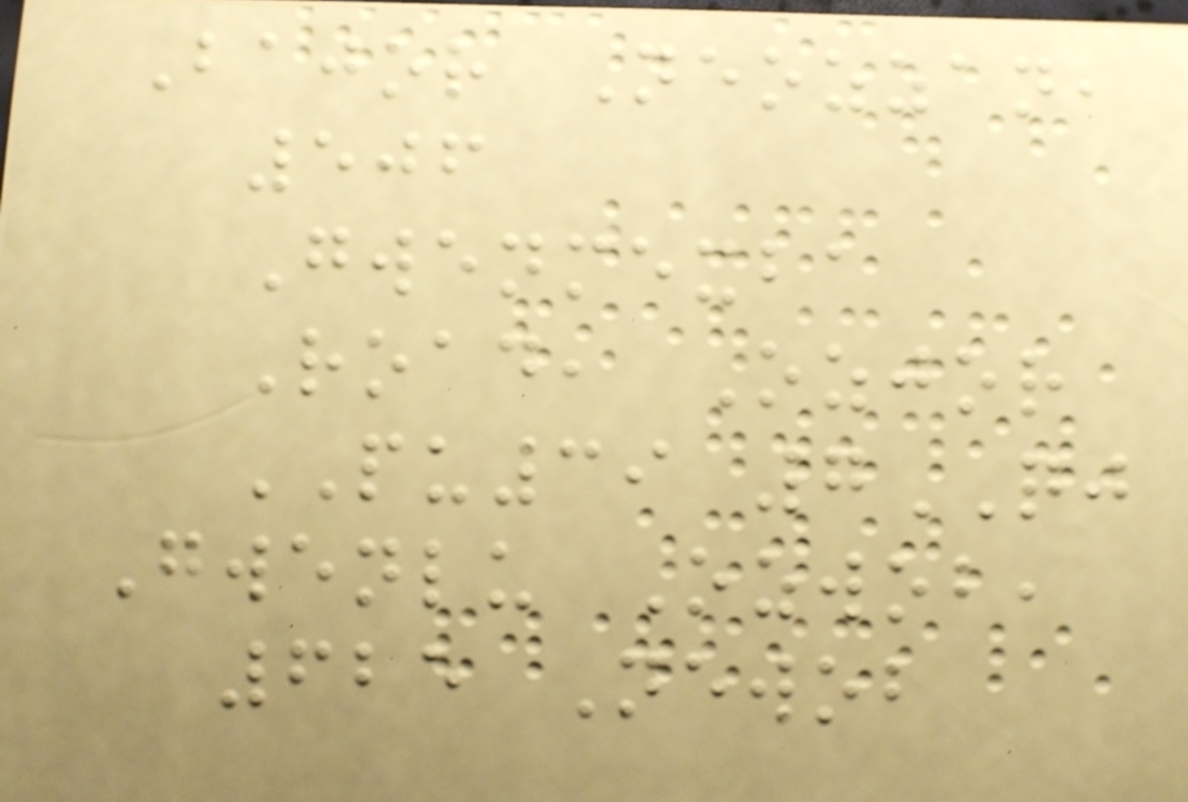Bajor Neozzan,
506
Gwenmexba
Road, Ozjor
PU39 7QJ
Gwenlu Ozwob,
625 Newob
